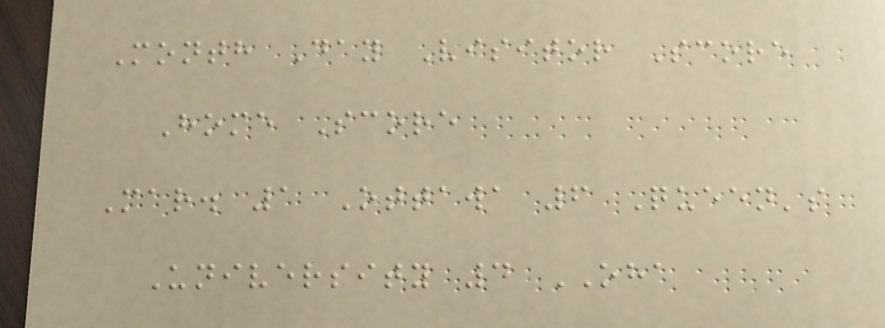Month Day Visitor Score
Home Score
Mar. 1 Ottawa 6 Queen's
University 4 OHA
